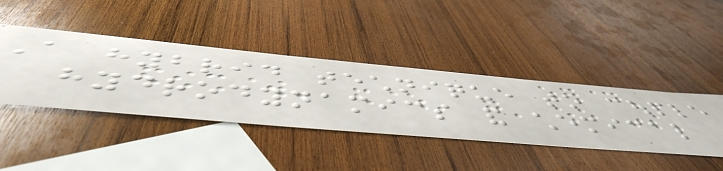A hybrid technique to couple
hydrodynamics and chemical
